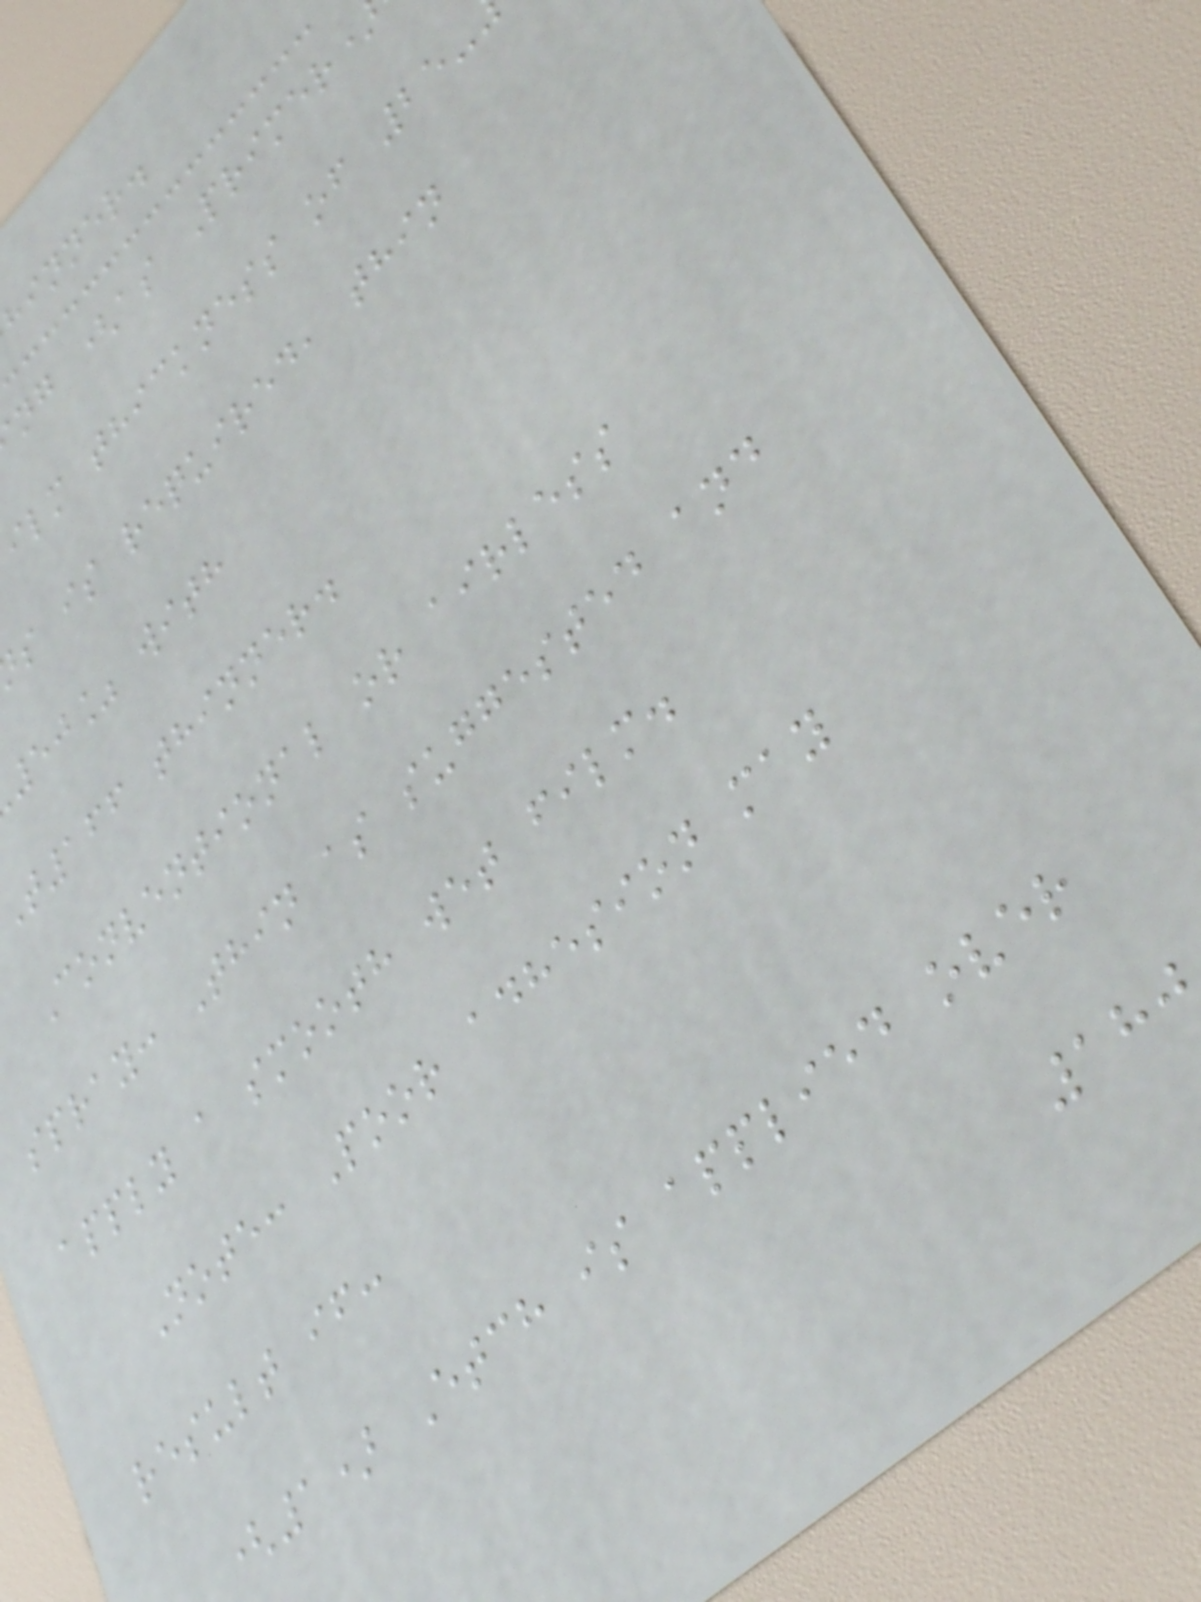hinner.
ng (as Primer
ilm thickness of 25-
s is required, thin
50% with
t166 thinner.
Conventional or airless
spray: Thin as suggested and
apply a smooth wet film.
Note: Poor adhesion may
result if:
(1) Etch is applied over
180
